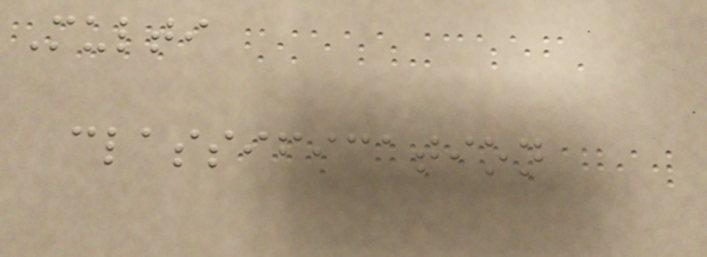Multi
classification
